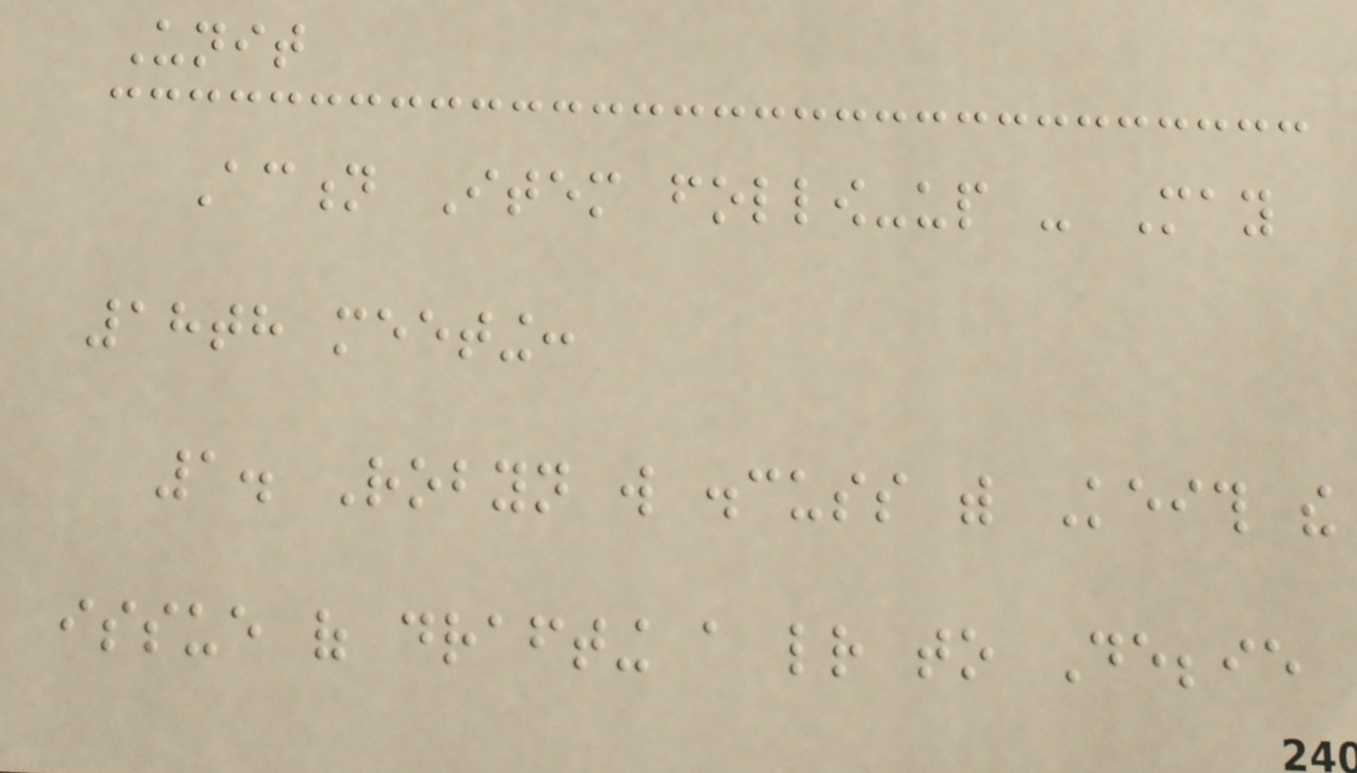Unit
Action Item follow-up - May
18th meeting:
1. Robyn will discuss with Keith the
issue of drafting a letter to Debbie
